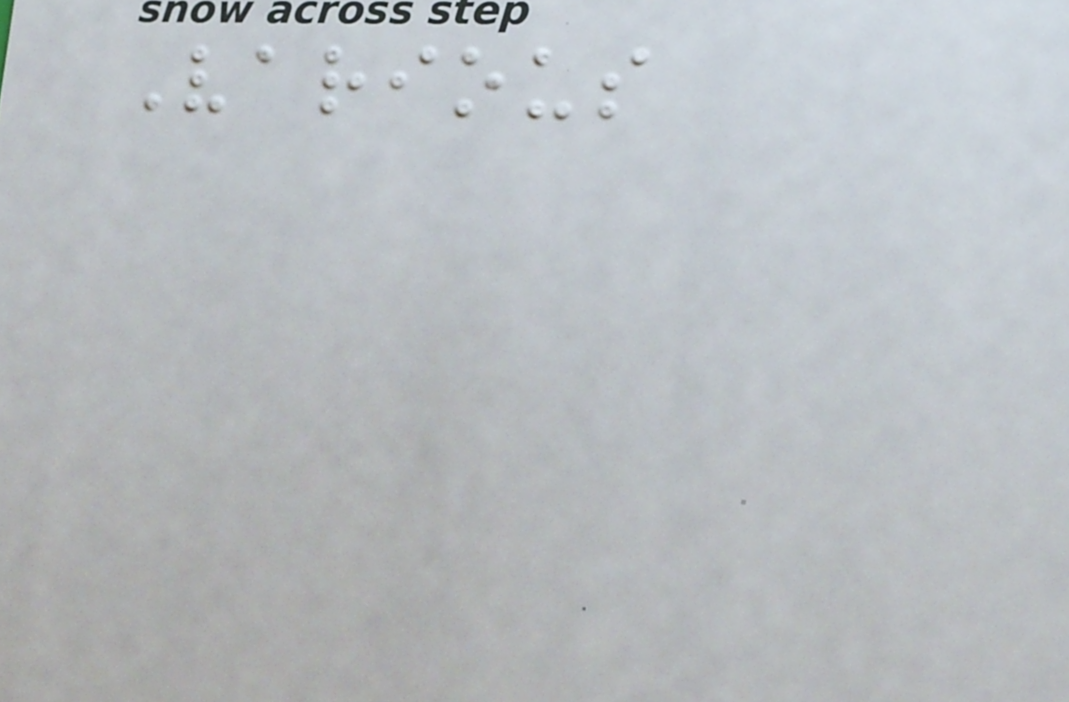Various
